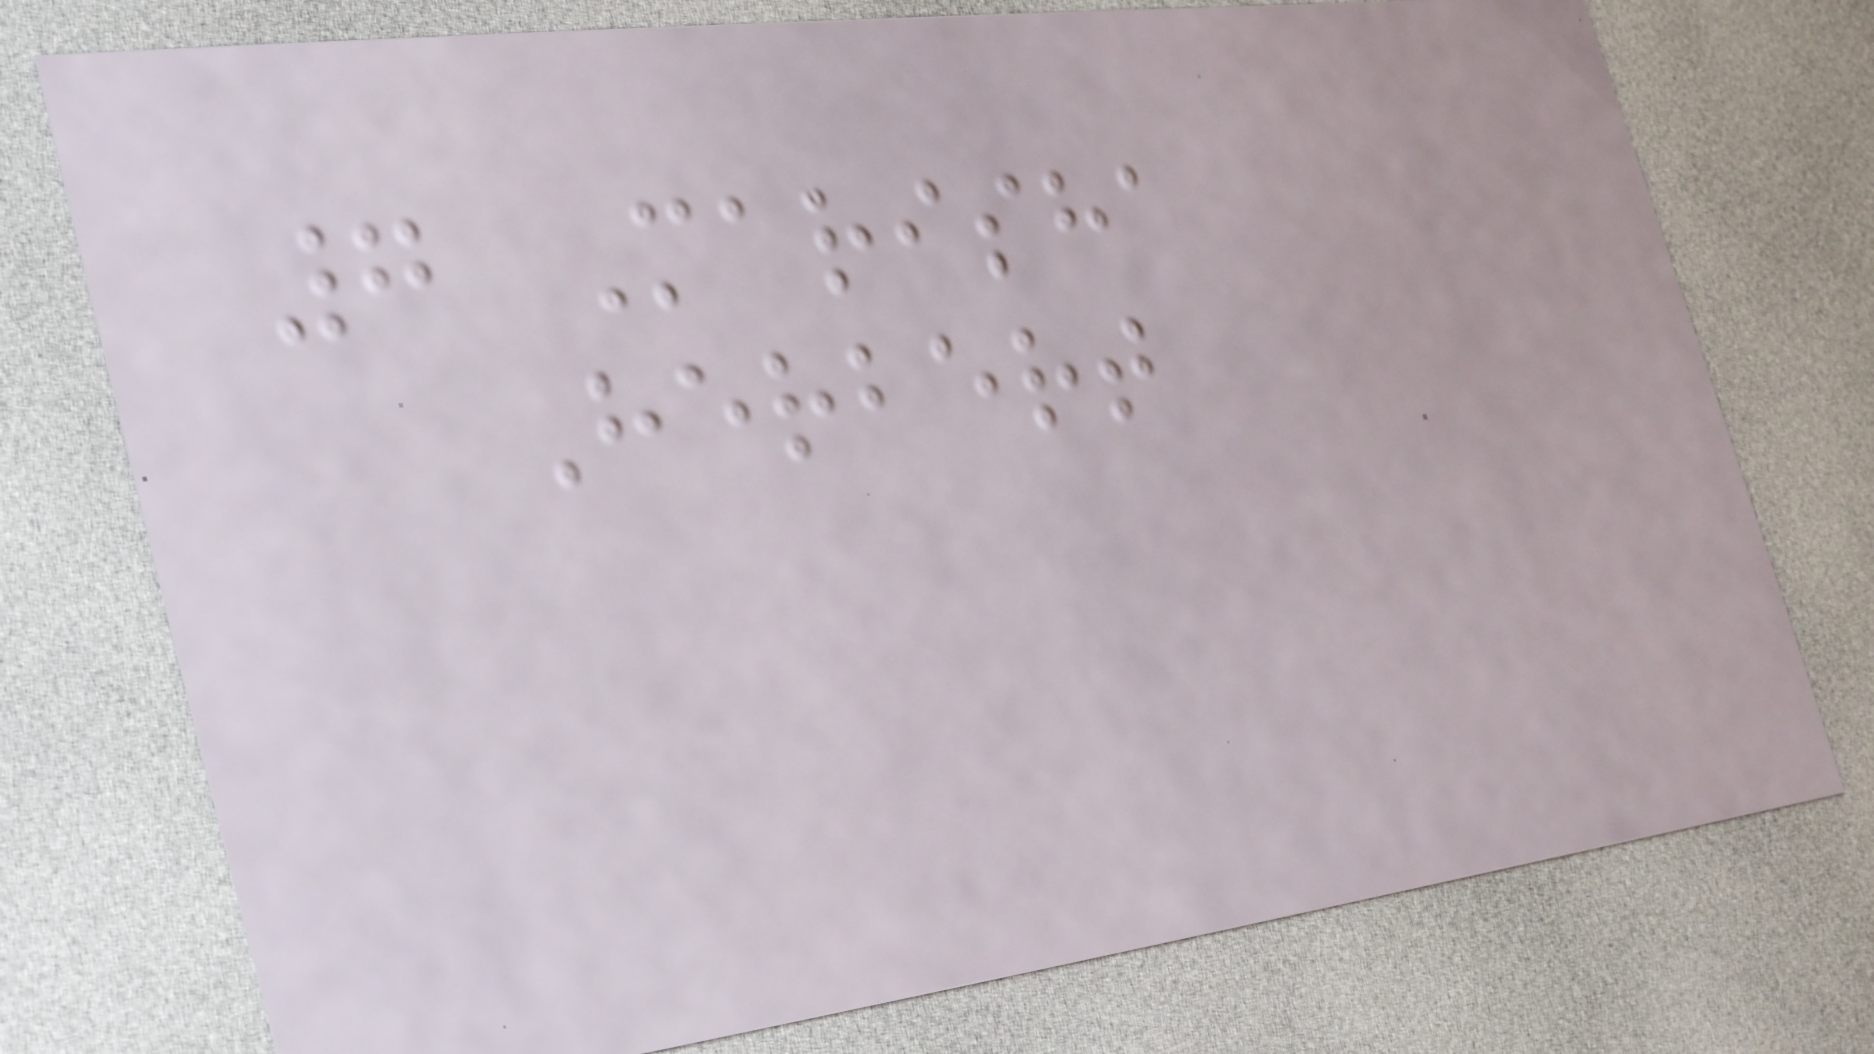7 Marisha
Herbert
